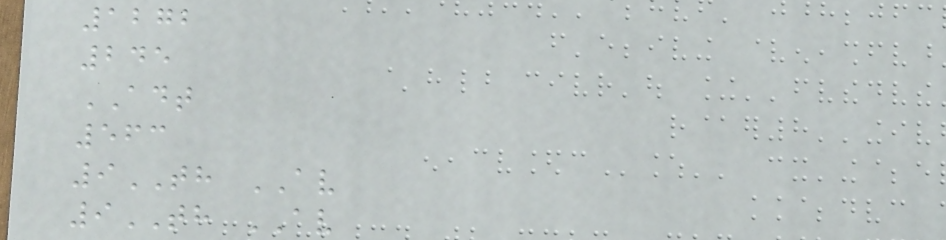1272
245
ADT
563
9TH AV
9TH AV
